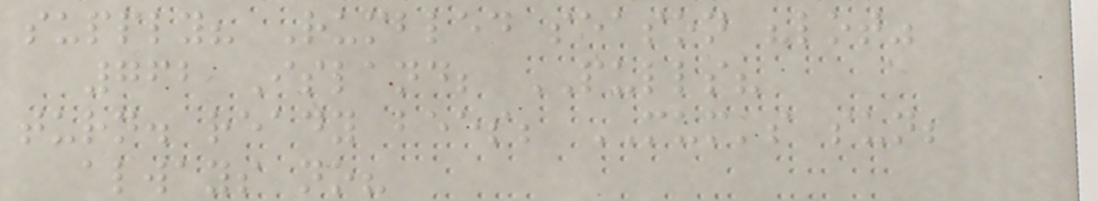supply? Rumbled season "lot"
762 Island; PULLS?
turn. ready bees; MUM's sun;
always no?
